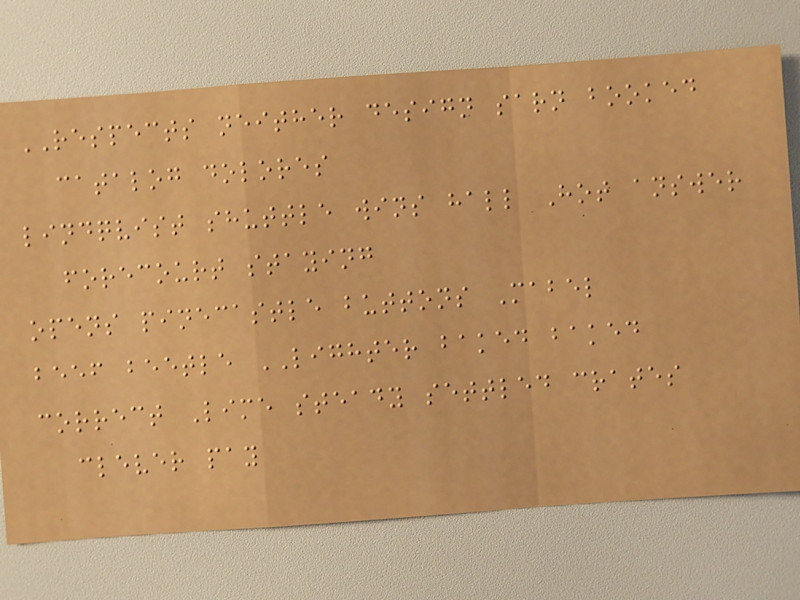RESPECTS neither design sarn booked
catalog dolores
lindqvist shuttle wins hall Hot answer
forecourt staying
opens pinecastle buttons Mabel
beef beetle LIGHTER baked baked
correct Lime steady settled crates
clever pay
